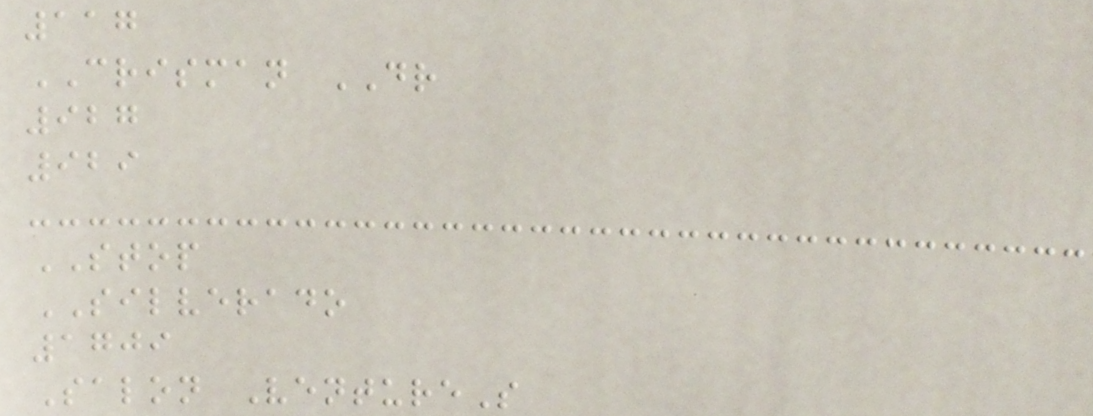117
CRISMAN DR
927
929
STOP
SILVERADO
1709
Salon VentureS
